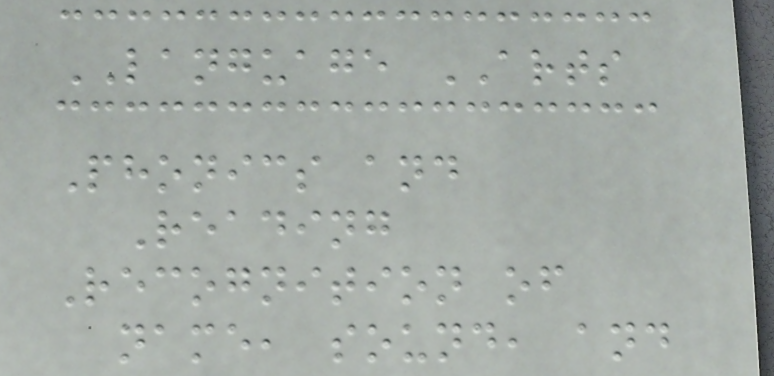LANGUAGE ARTS
Phonics and
Reading
Recognition of
name, sound, and
